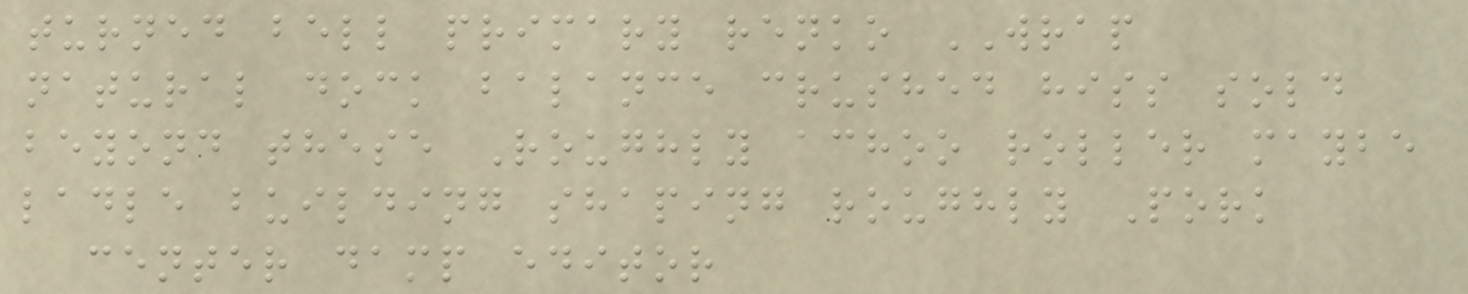turned bell primary renko WRAP
natural dock balance crushed hiss sold
beyond these Roughly achoo roller maybe
ladle building shaping roughly Pork
center damp editor
